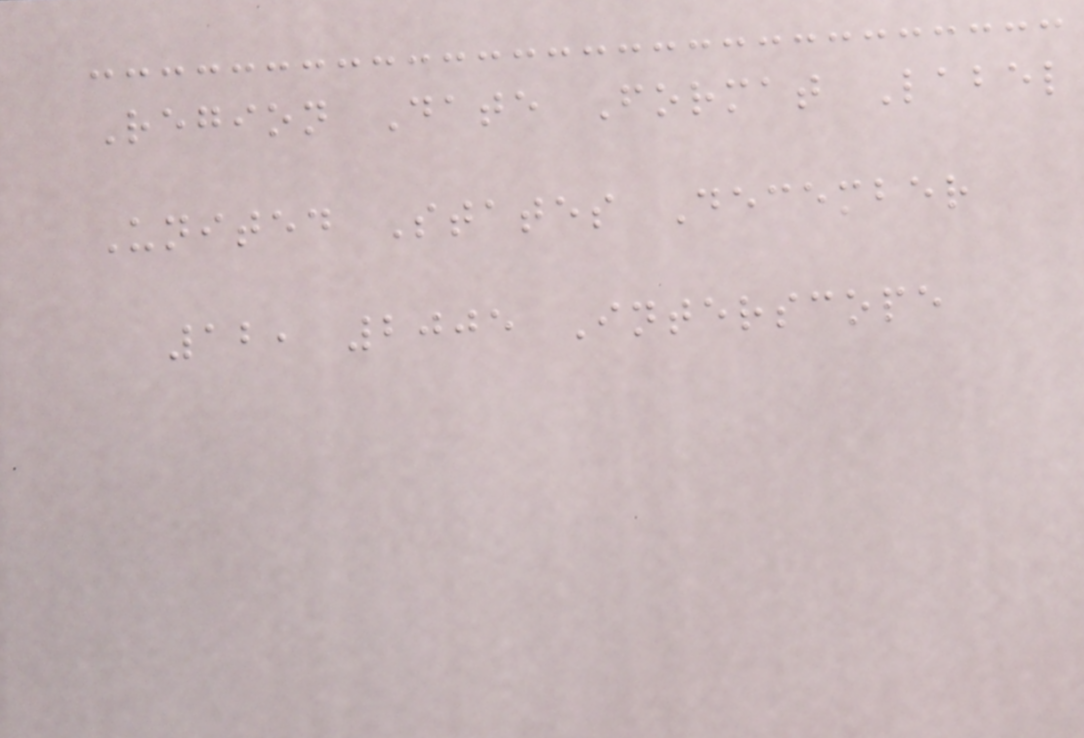Region Date Format Label
United States December
12, 2005 Interscope
